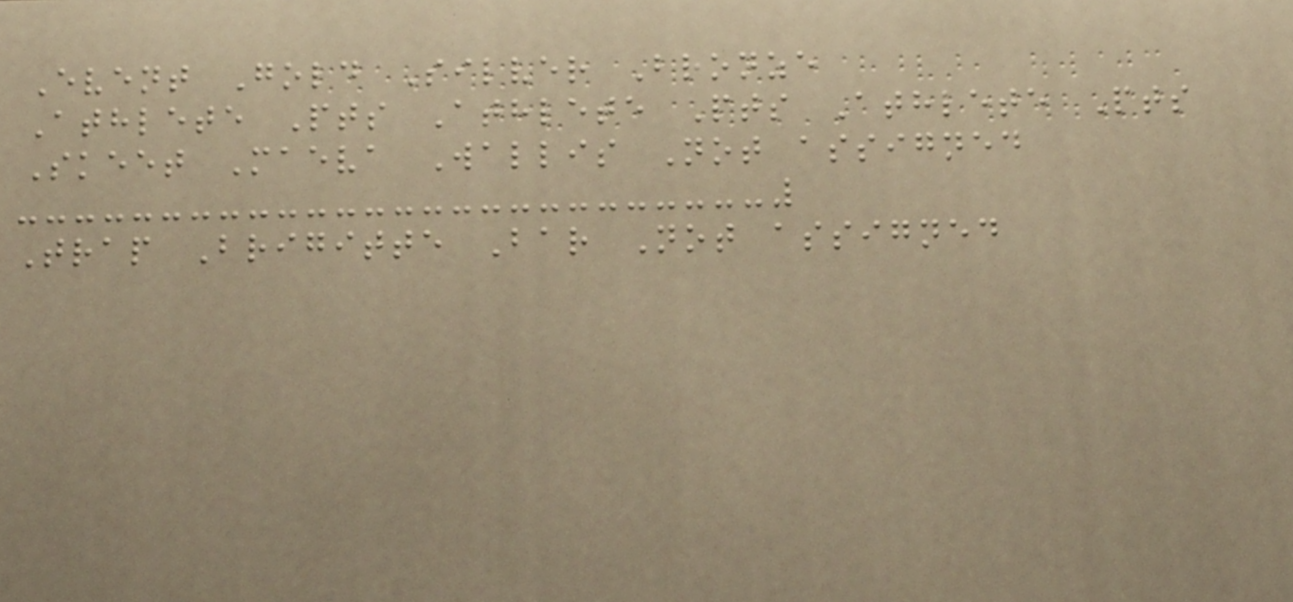Event Gold Silver Bronze
Athlete Pts Athlete Pts Athlete Pts
Skeet Maeva Wallis Not assigned
Trap Brigitte Bar Not assigned
